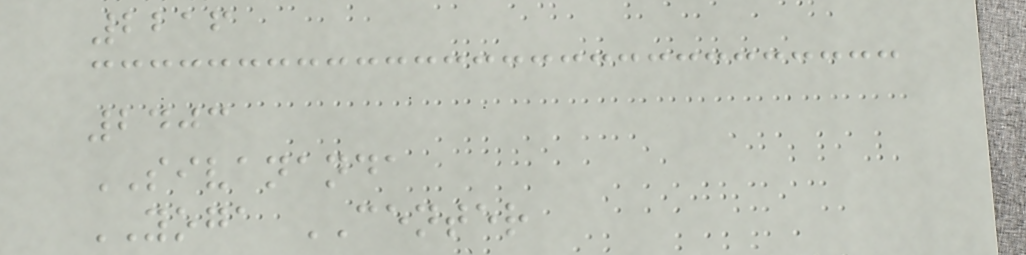2216
2403
SIVANANDA
YOGA CENTER
